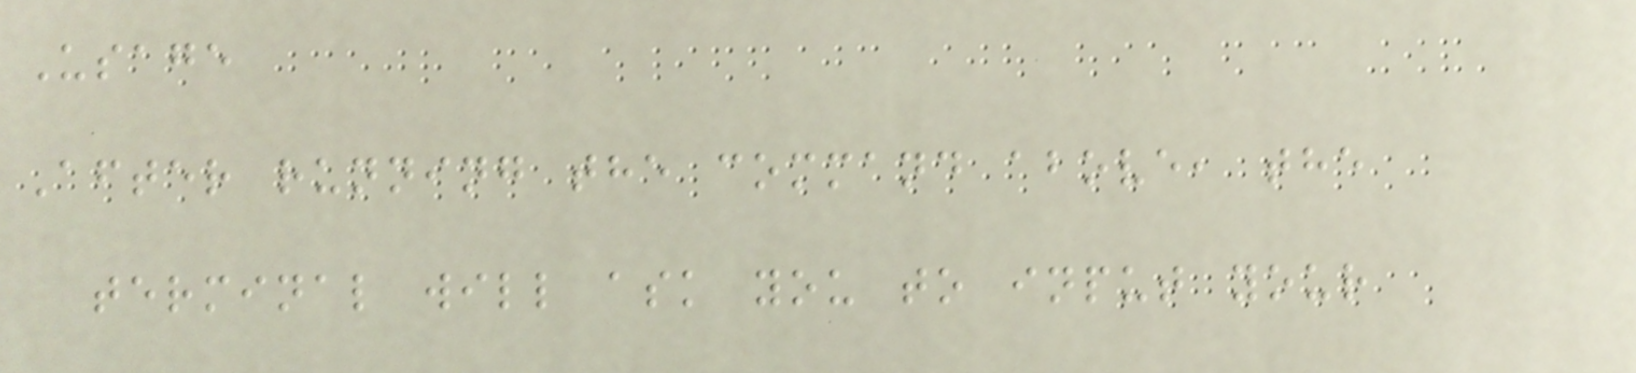Usage
After running the command above, the
terminal will ask you to input your
